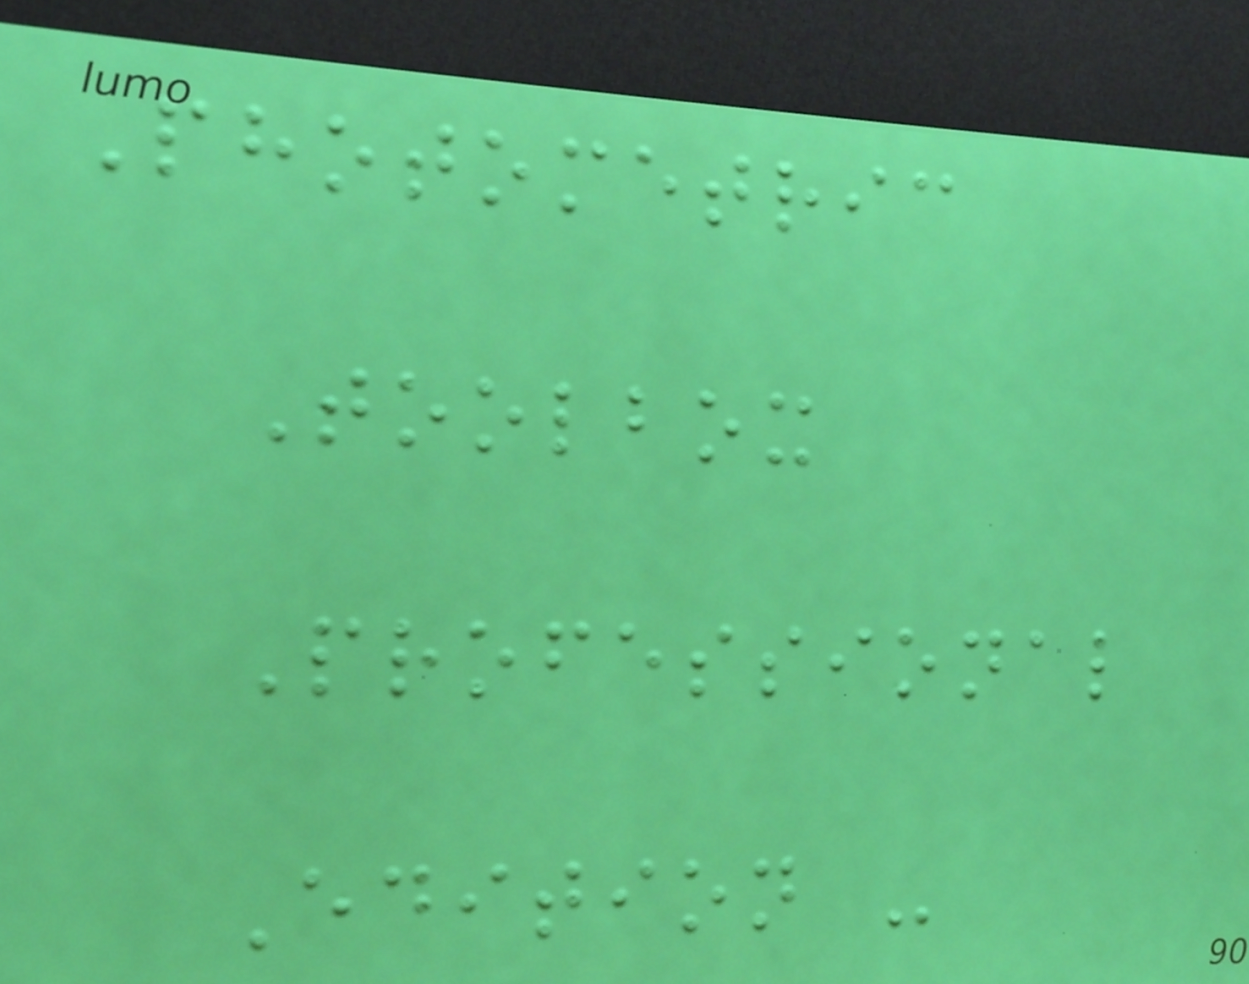Photometric
Toolbox
Professional
Edition -
